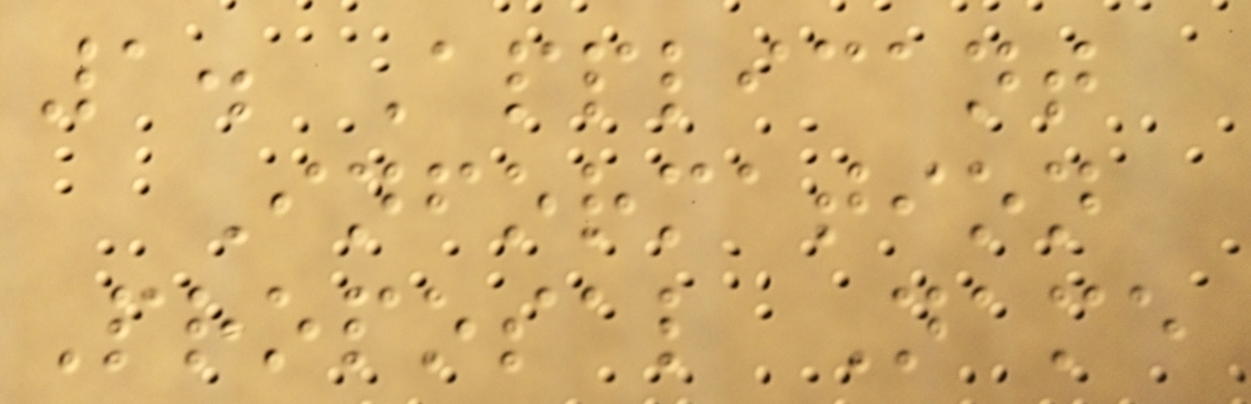1. Applicant
Information
Proposal Name
